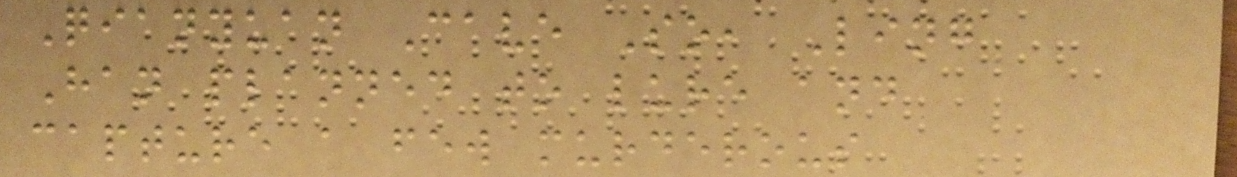Qianyuan Cave So, Ling
Han planned to lure and
capture a few murderous
